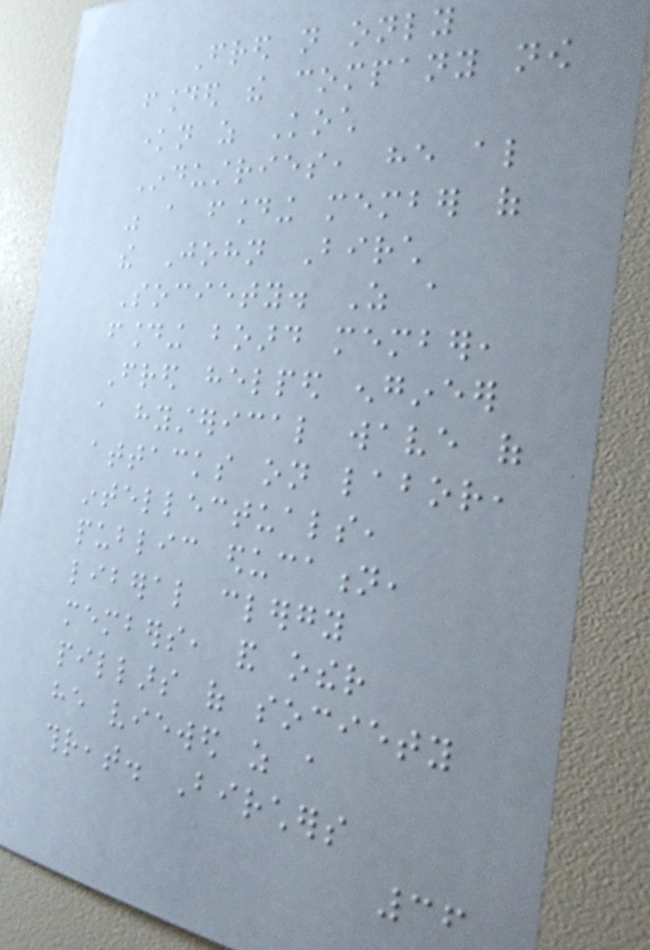Fred not only
founded the company now
known as Koch
Industries, he also
was a founding member of
the John Birch
Society. As a
founding board member,
Fred helped engineer
a hysterical wave of
attacks on labor,
intellectuals,
public education,
liberal clergy
members, and other
pillars of society
he viewed as a
threat. Birchers
36
